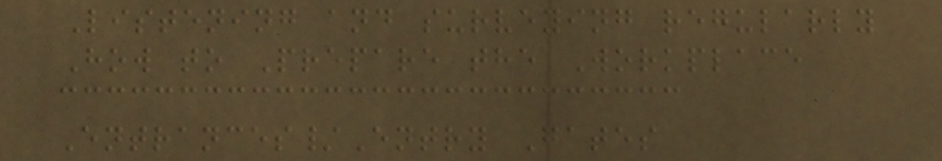Listening and surveying regularly
How to Prepare the Workplace
Entrances/Entry Gates
